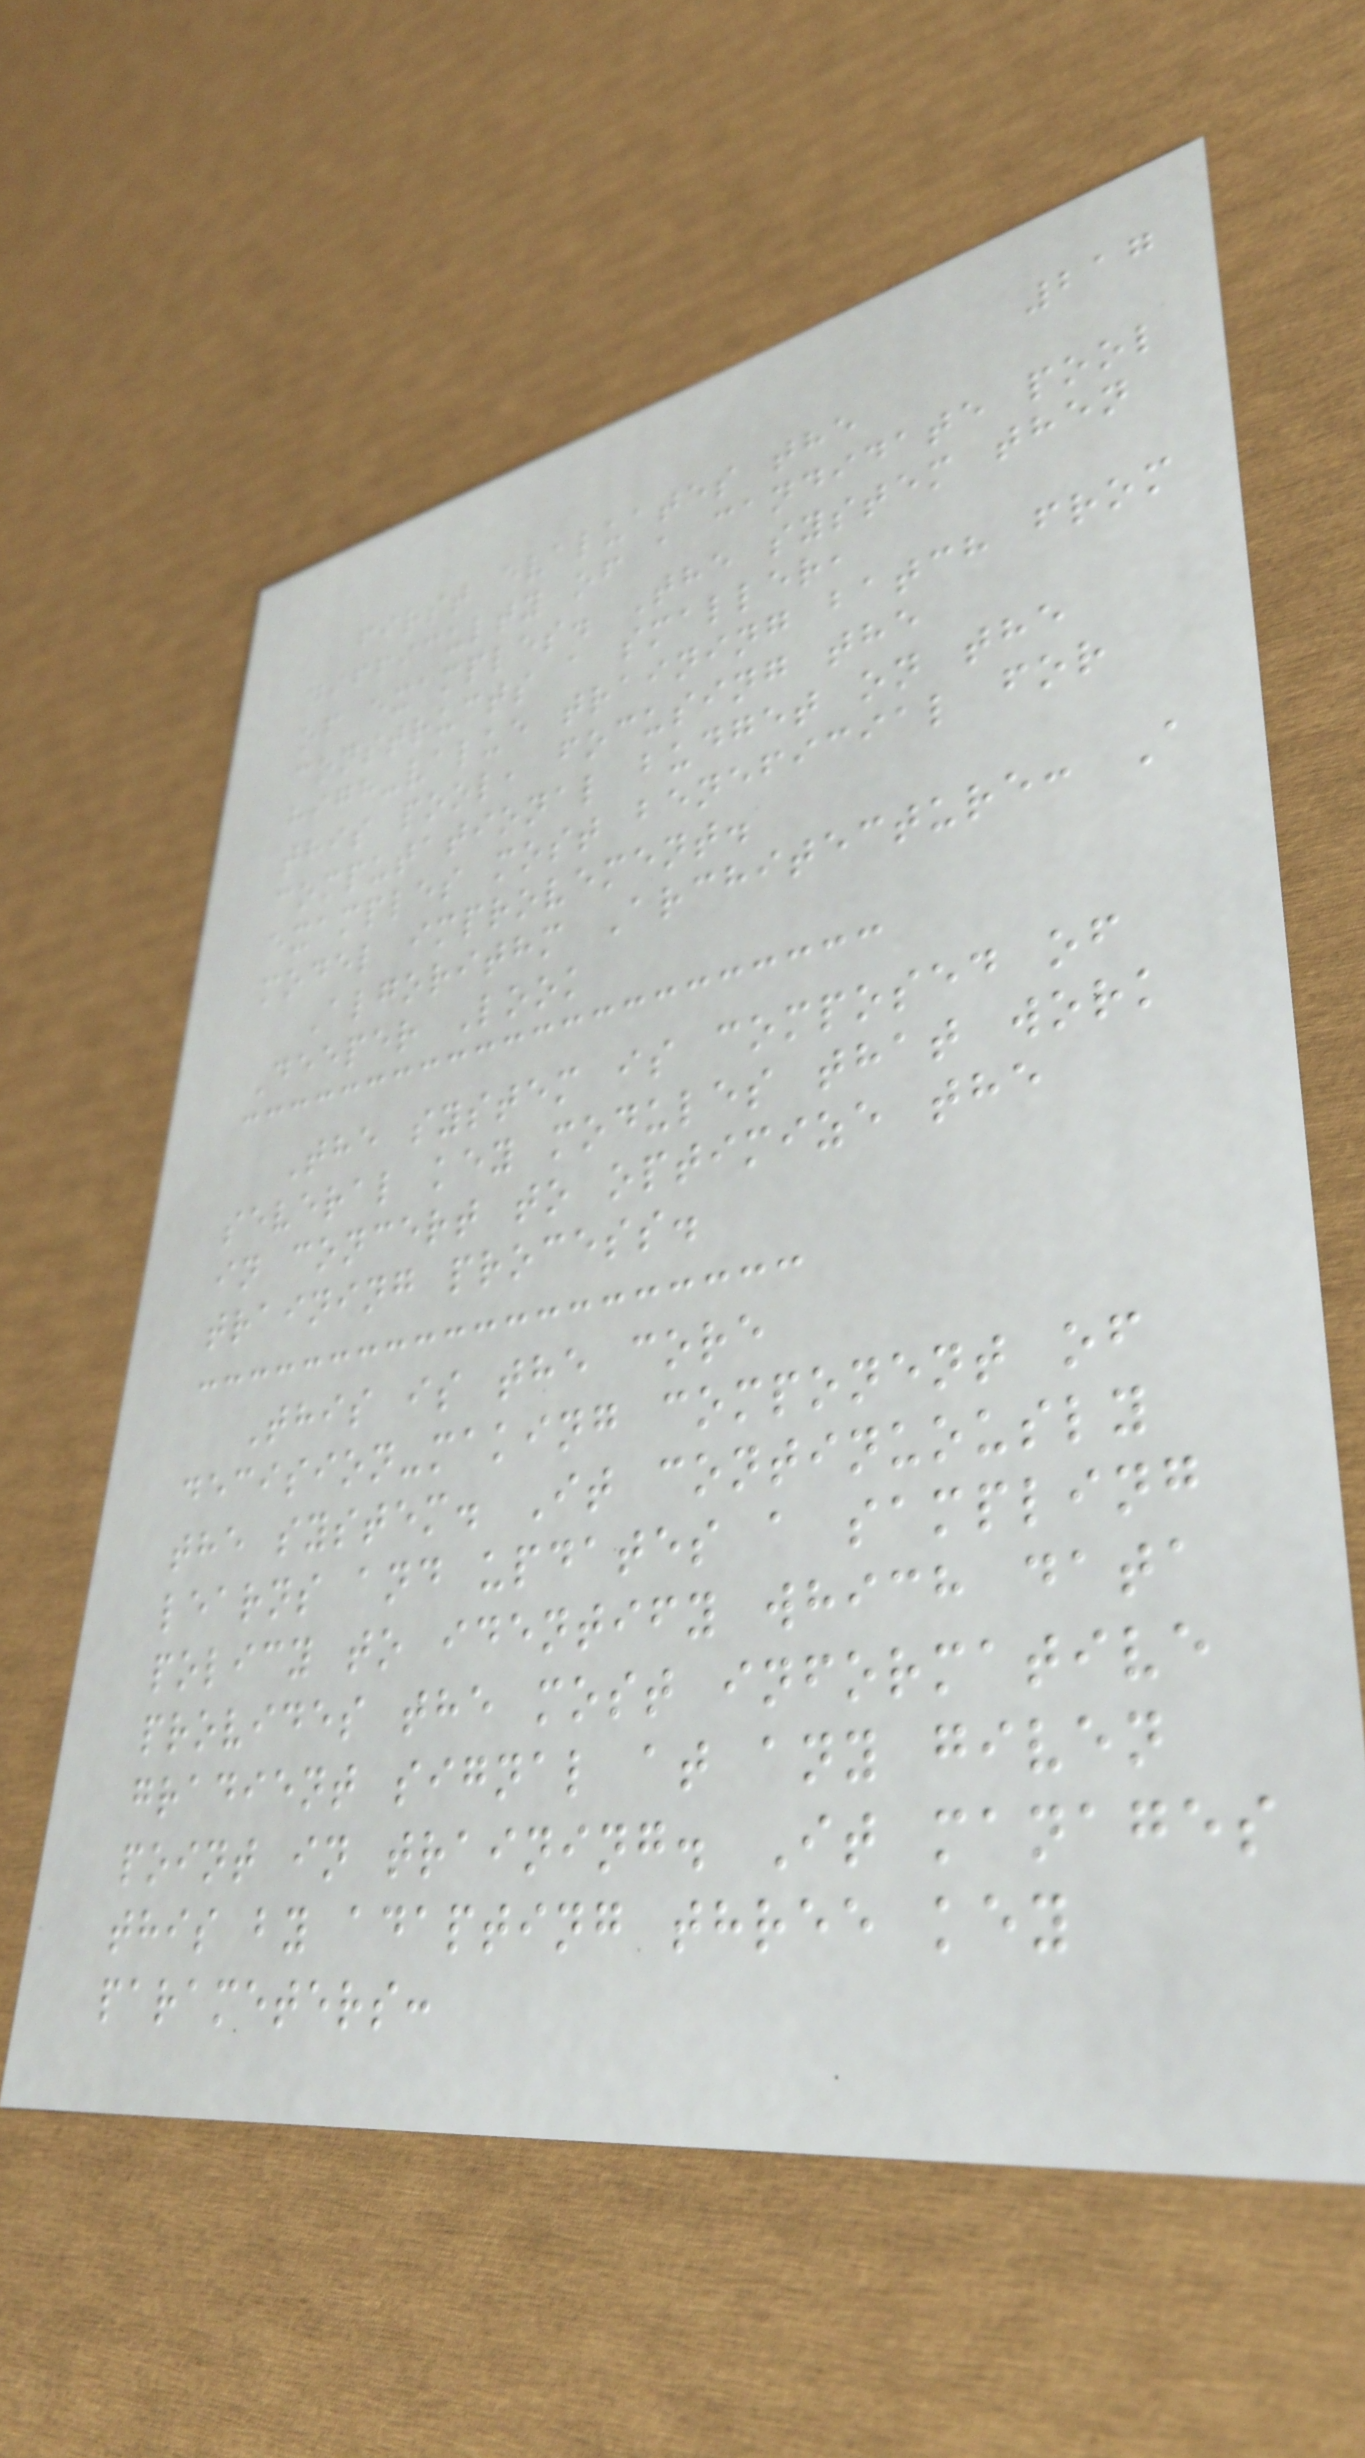217
first evaluates the
difficulty of a candidate pool
of examples. The system then
constructs a smaller,
high-value training batch from
this pool, focusing the
computational budget on the
examples most beneficial for
model improvement.
Algorithm Architecture: A
Deeper Look
The system is composed of
several key modules that work
in concert to optimize the
training process.
This is the core
decision-making component of
the system. It continuously
learns and updates a sampling
policy to identify which data
provides the most informative
gradient signal at any given
point in training. It manages
this by adapting three key
parameters:
